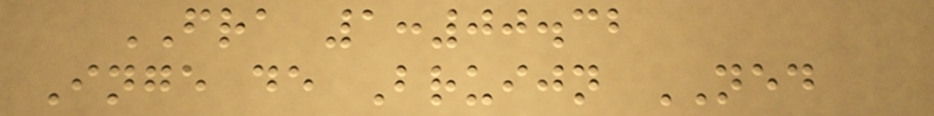FRA 1:00.32
Inge de Bruijn NED
